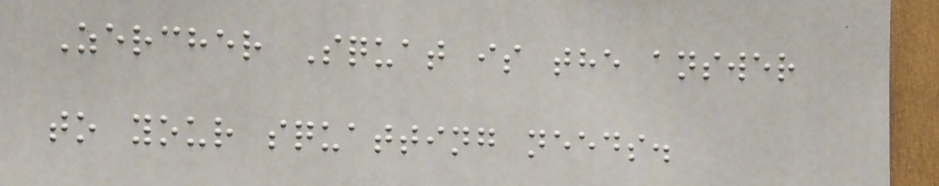Zercher Squat is the answer
to your squatting needs.
